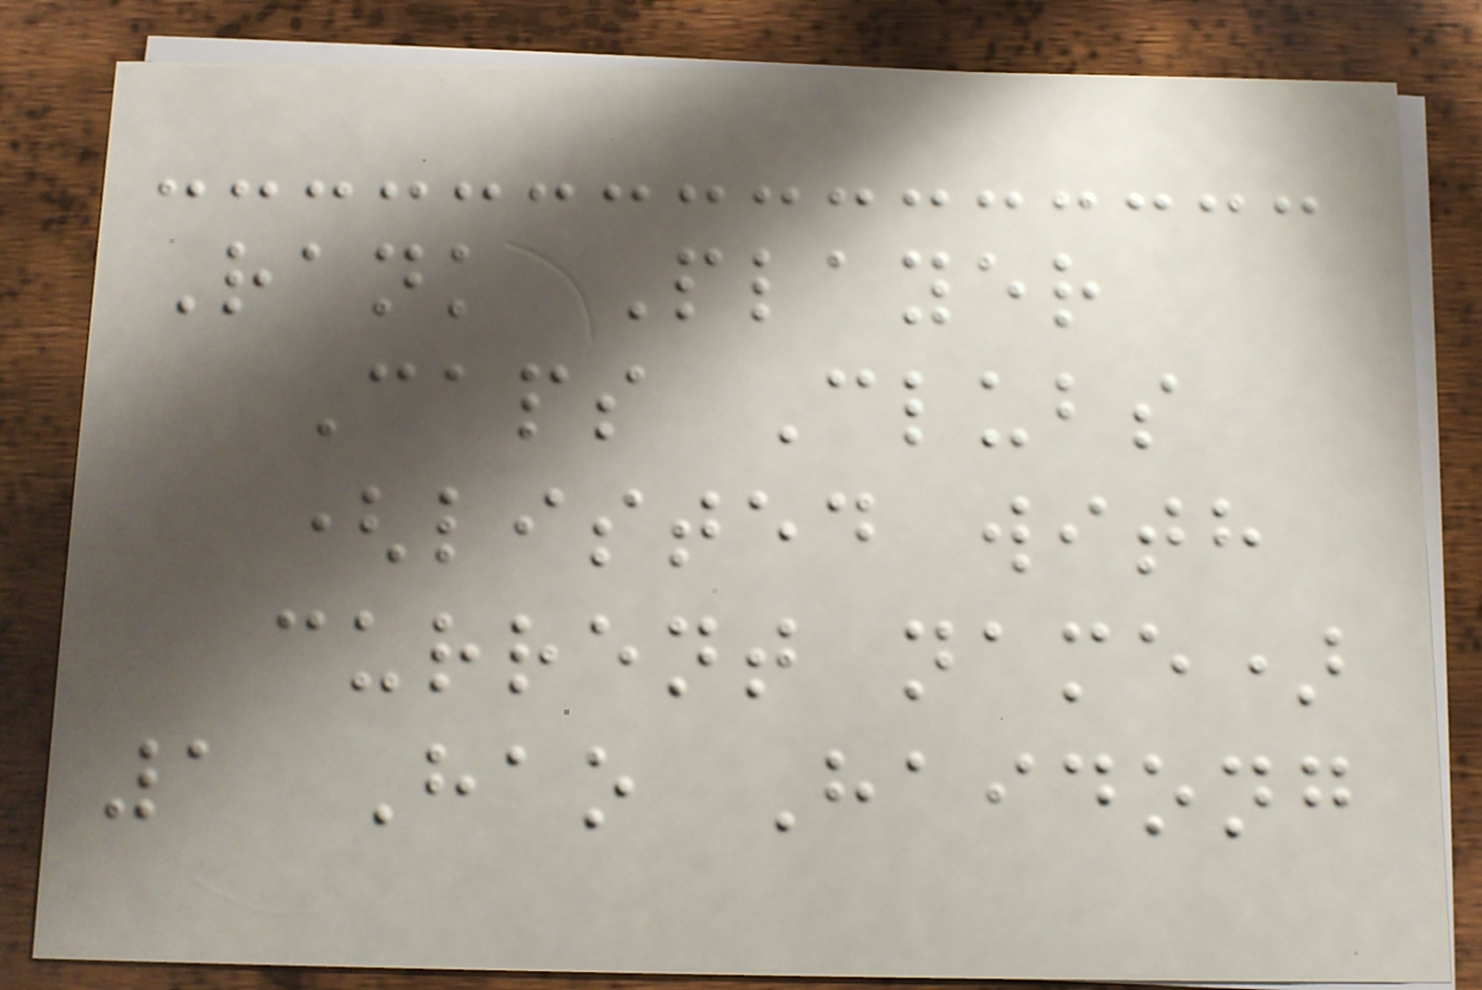Rank Player
Caps Clubs
(listed with
current name)
1 Hao Haidong
